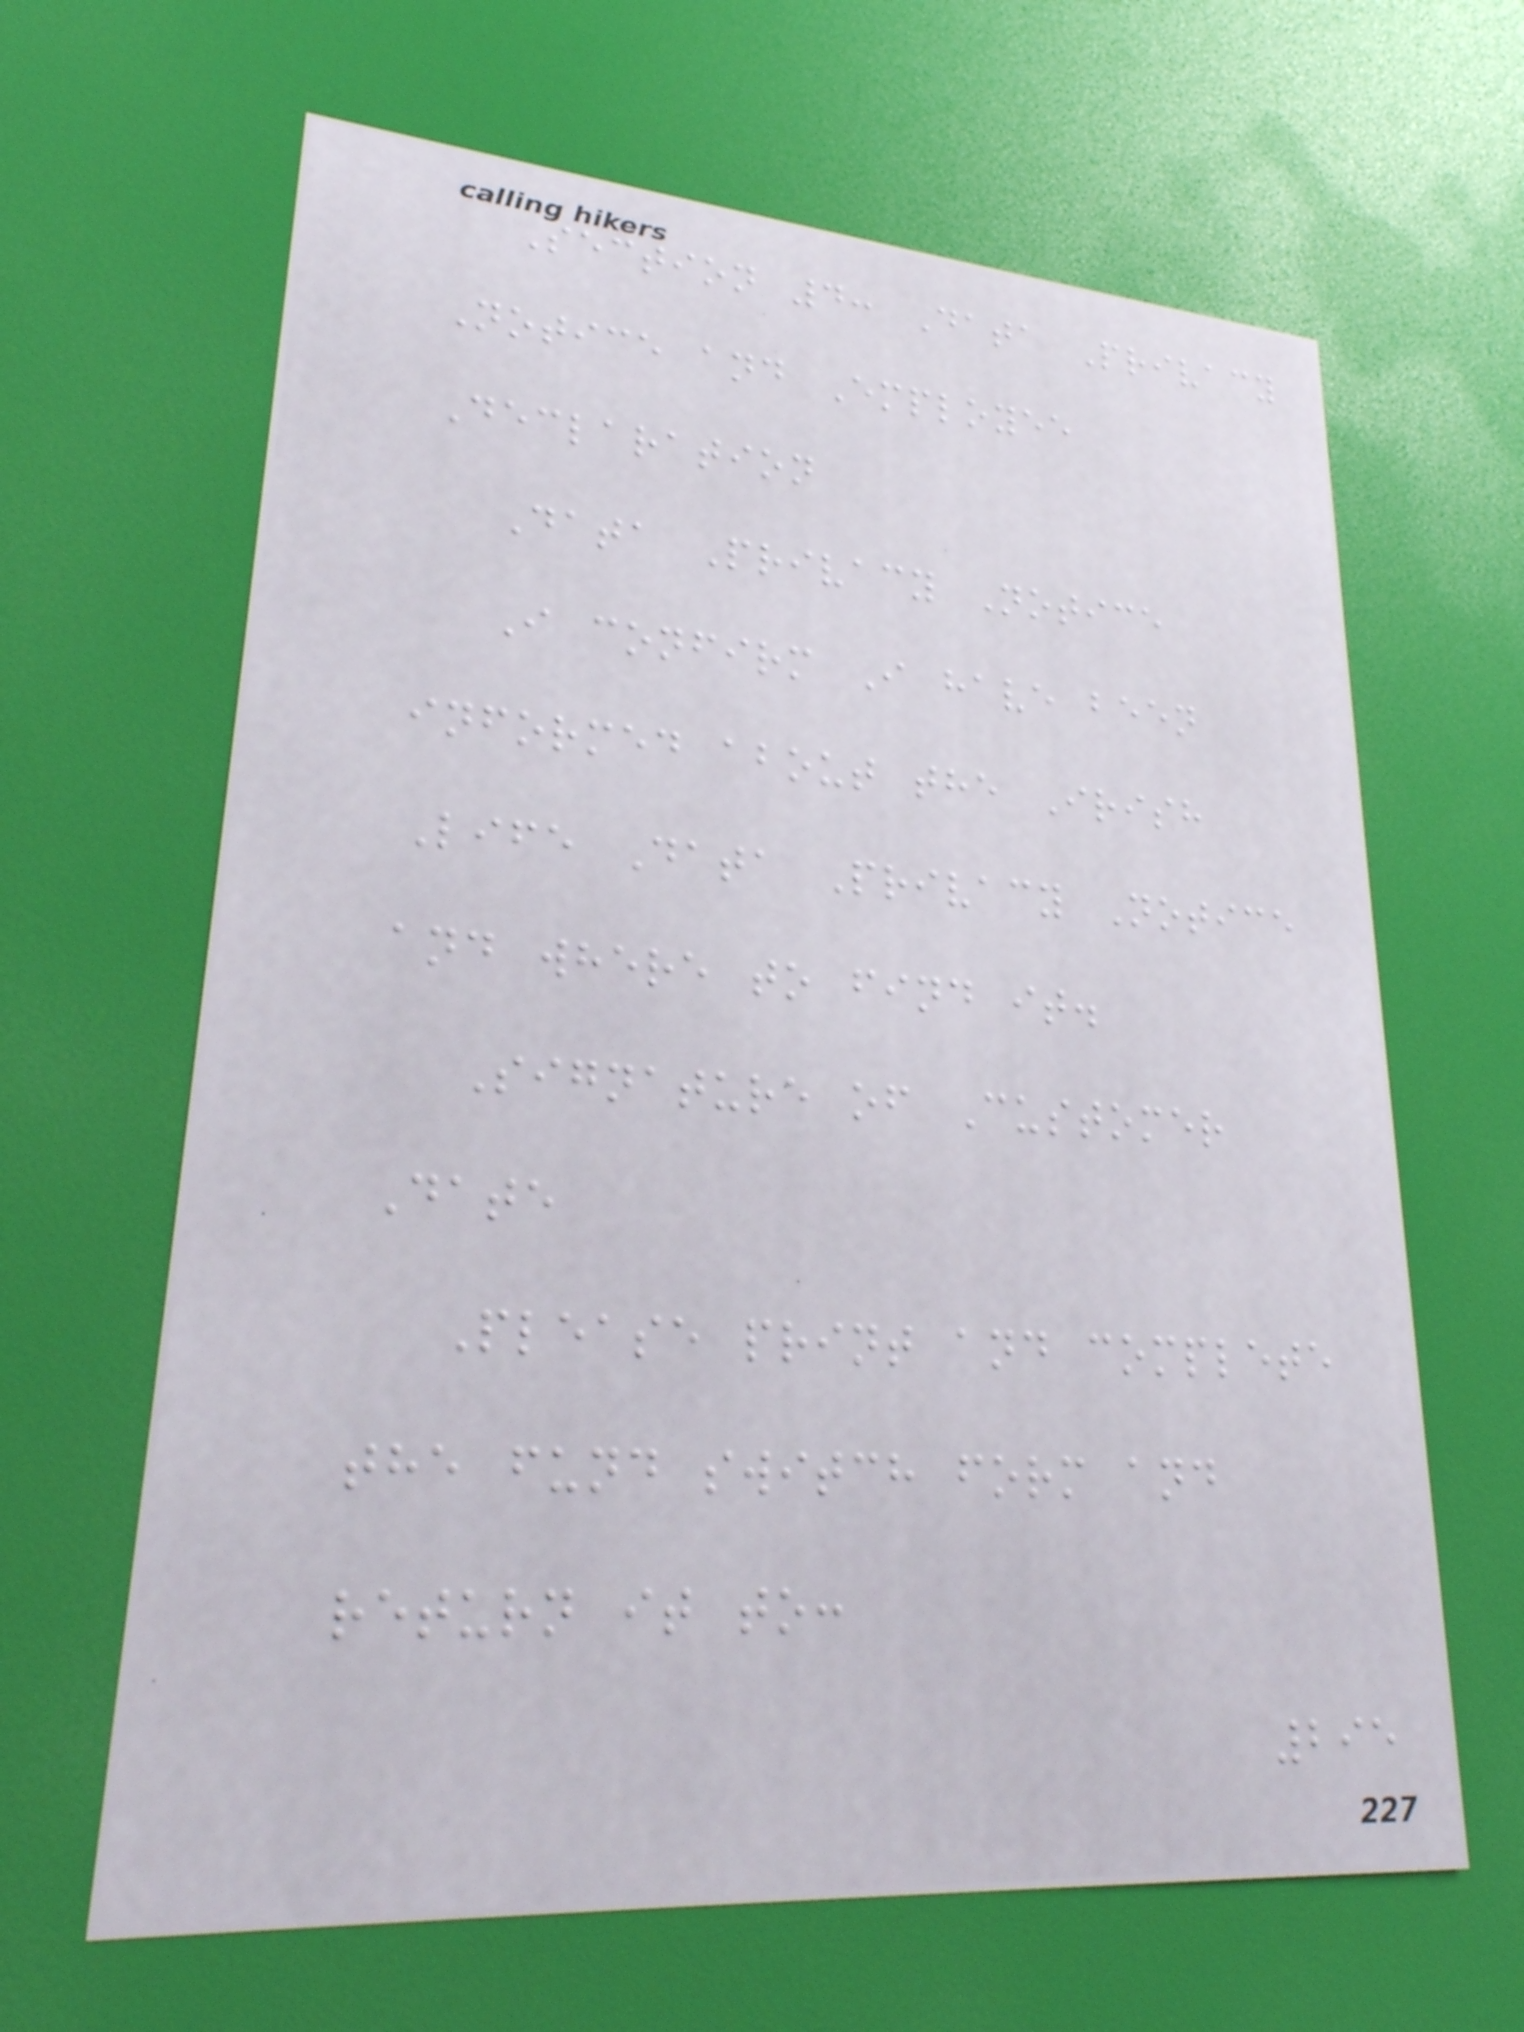Section 4: Data Privacy
Notice and Employee
Declaration
Data Privacy Notice
I confirm I have been
informed about the Irish
Life Data Privacy Notice
and where to find it.
Signature of Customer
Date
Please print and complete
the fund switch form and
return it to:
295
